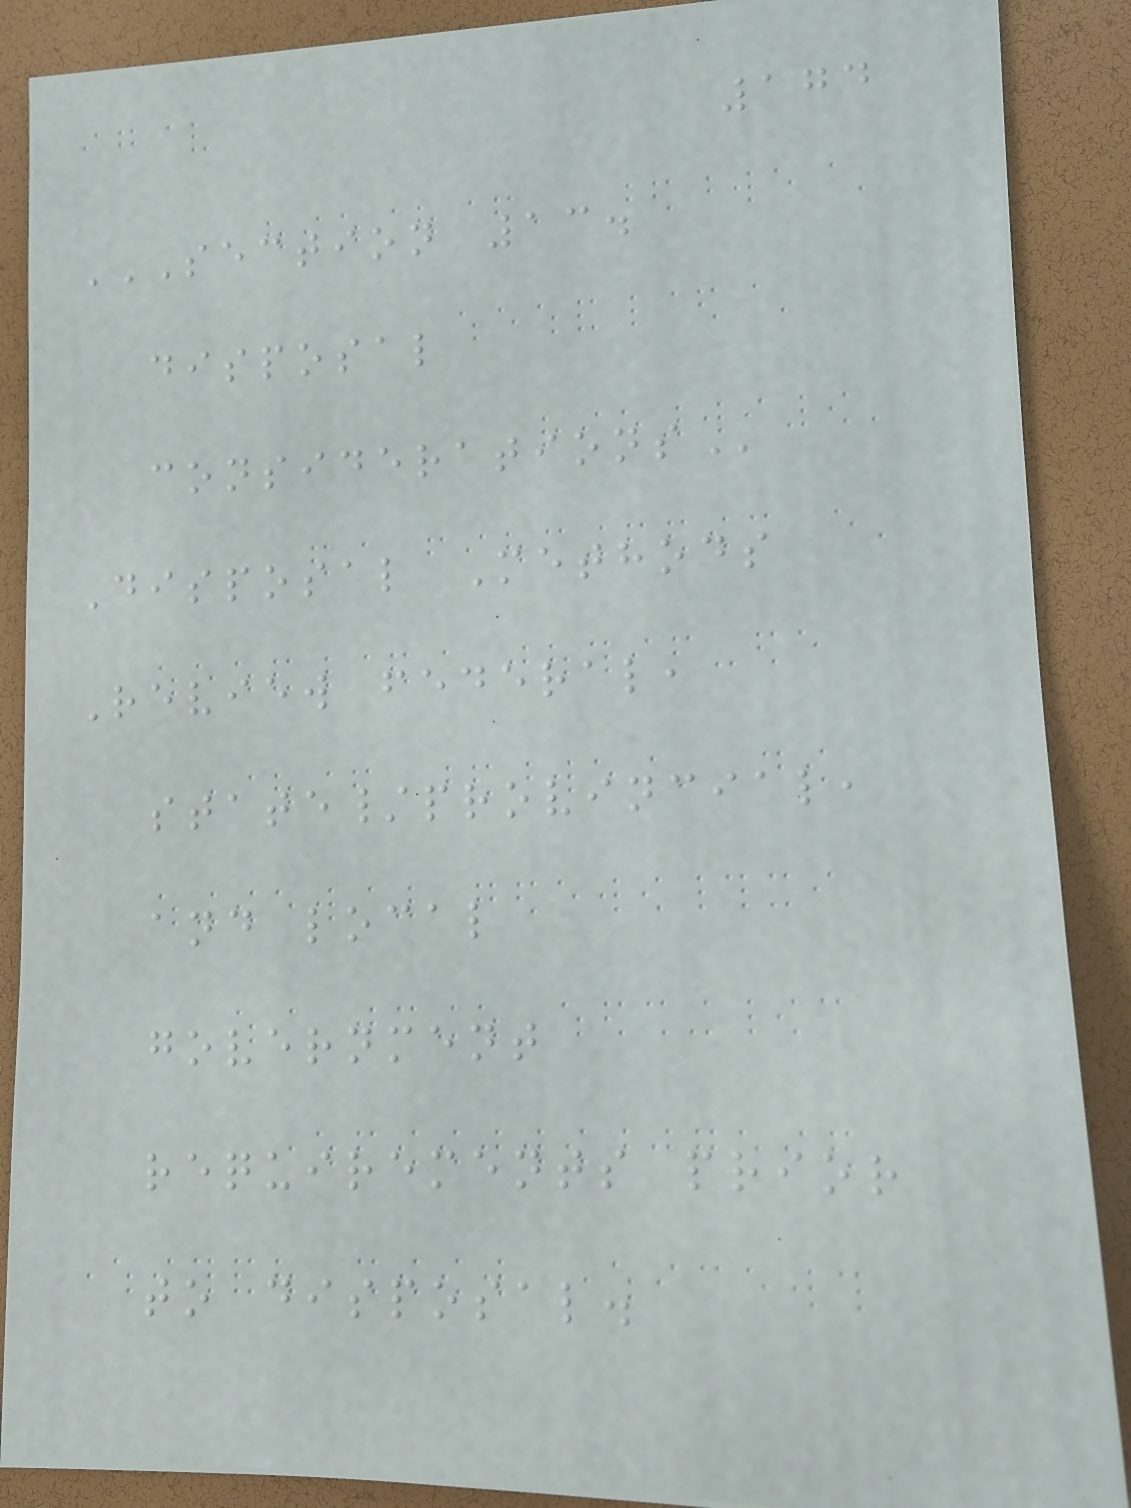174
SECTION 13.
DISPOSAL
CONSIDERATIONS
Disposal Methods
Review federal,
state/provincial,
and local
government
requirements prior
to disposal.
